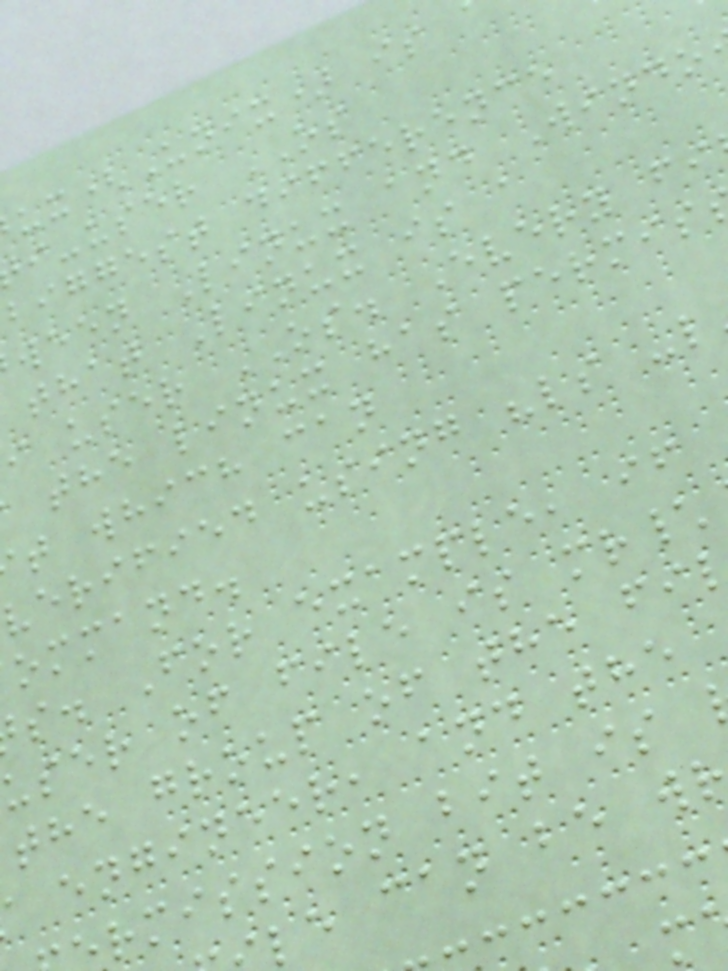ux(Unix) is
i-user OS
biggest difference
ween Linux and Windo
that Linux is a
i user OS. Every fi
the linux has permis
t which can
verified using "ls -l
ommand.
s. For example, if
user of file is mr\
the group of the fi
engineer, and the
rmission bit is
le can be w
